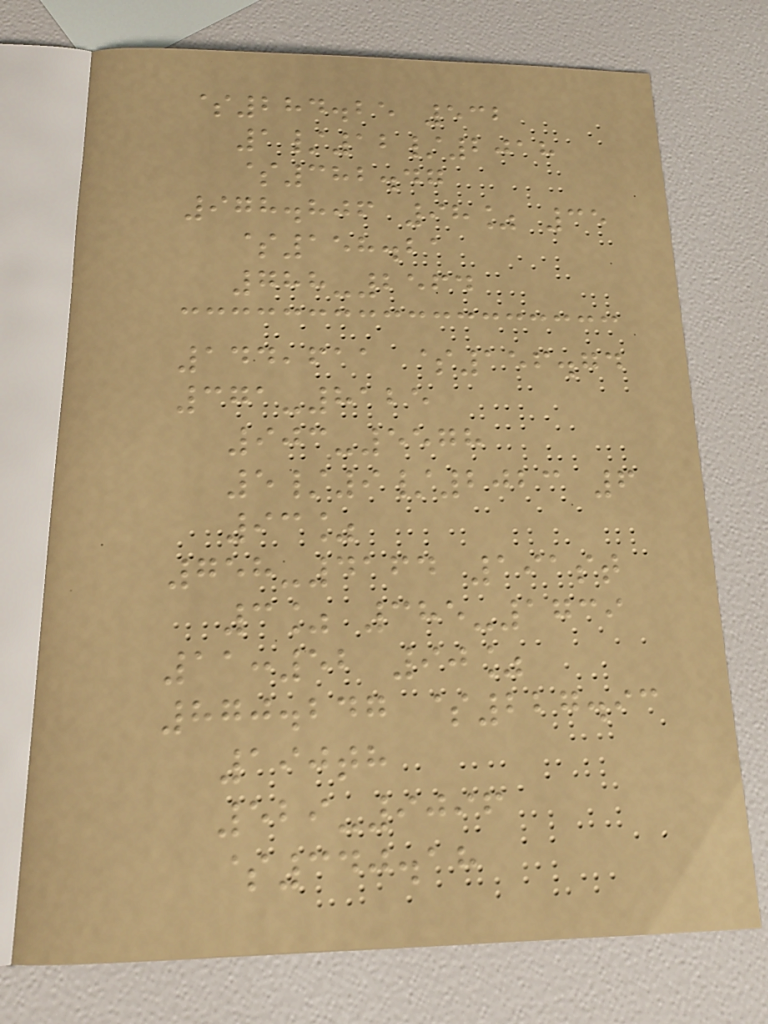$284.25 532
1/12/2018
$382.47
978.806 98% 35
$158.21
788-2564
144,611 $156.74
371-8125
903-5578
5/9/2023 6
93%
758-4164 191st
3% 385-1739
11:52 90%
870.247 $227.93
190th
529-9096
$340.18
